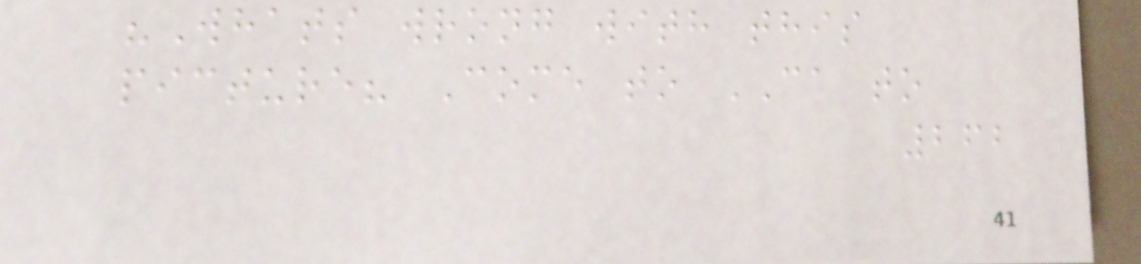"Whats wrong with this
picture? Come to CA to
262
